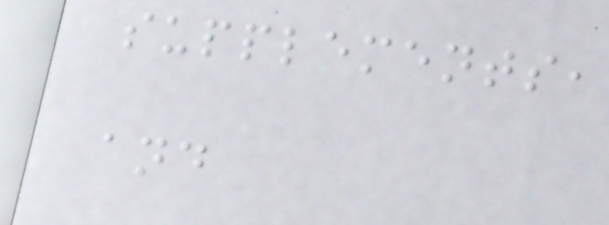supplements,
and
